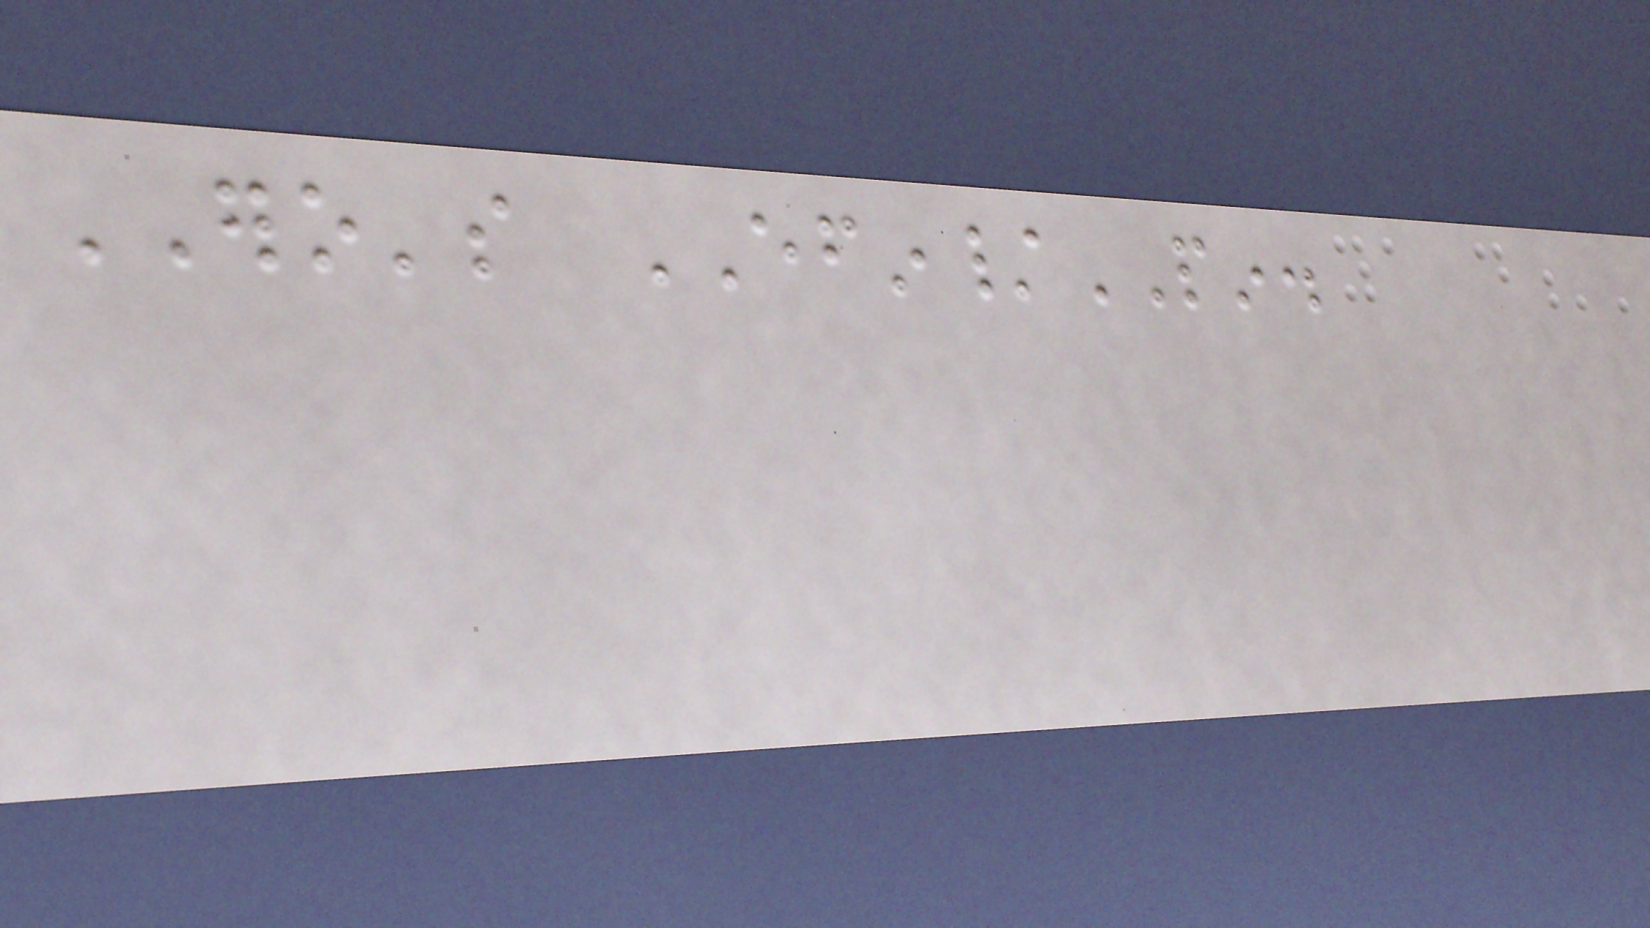ERO's EFIN/PIN.
